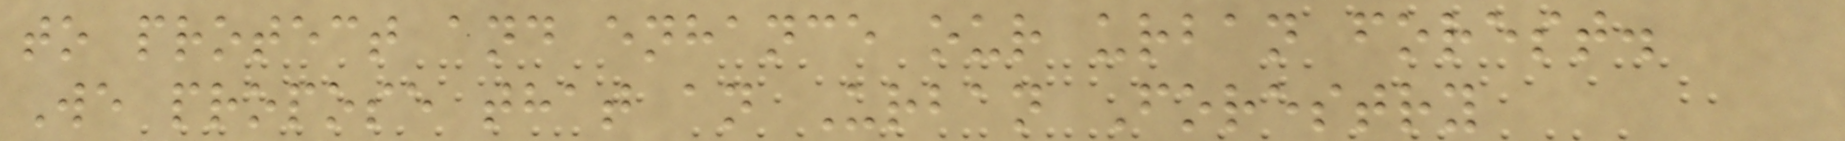to protect and enhance our urban forest.
We propose that an Urban Forestry
